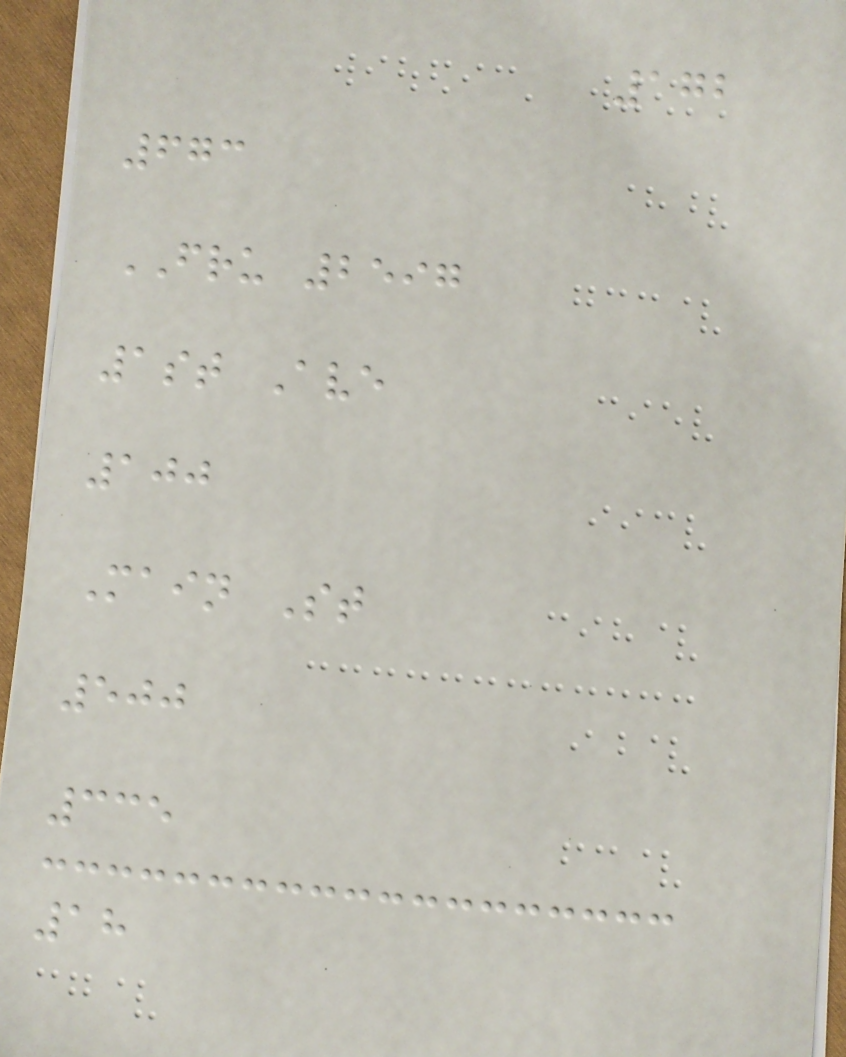172
673
FRU 2597
1st Ave
100
Main St
500
335
18
